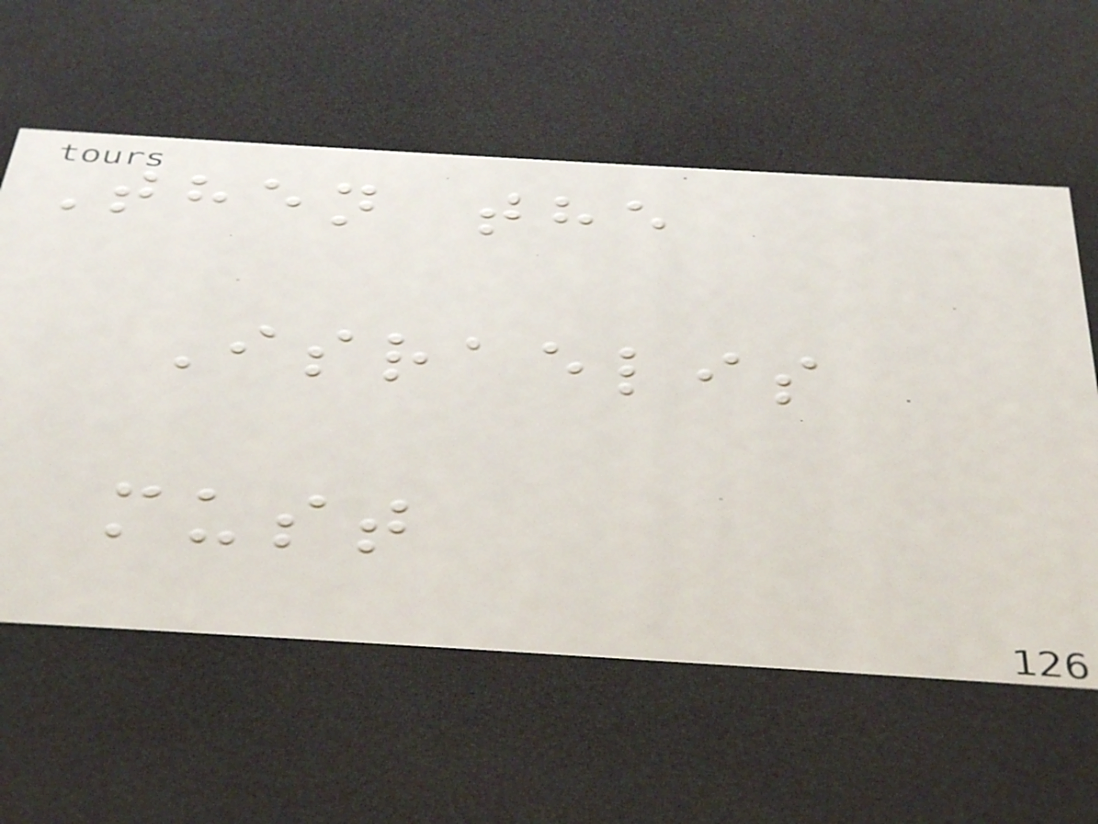Then the
Israelis
must
